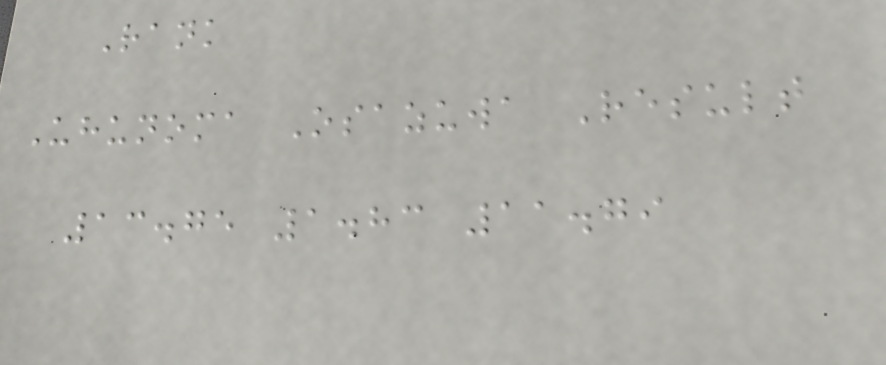Rank
Uhunoma Osazuwa Result
13.75 1.83 11.79
